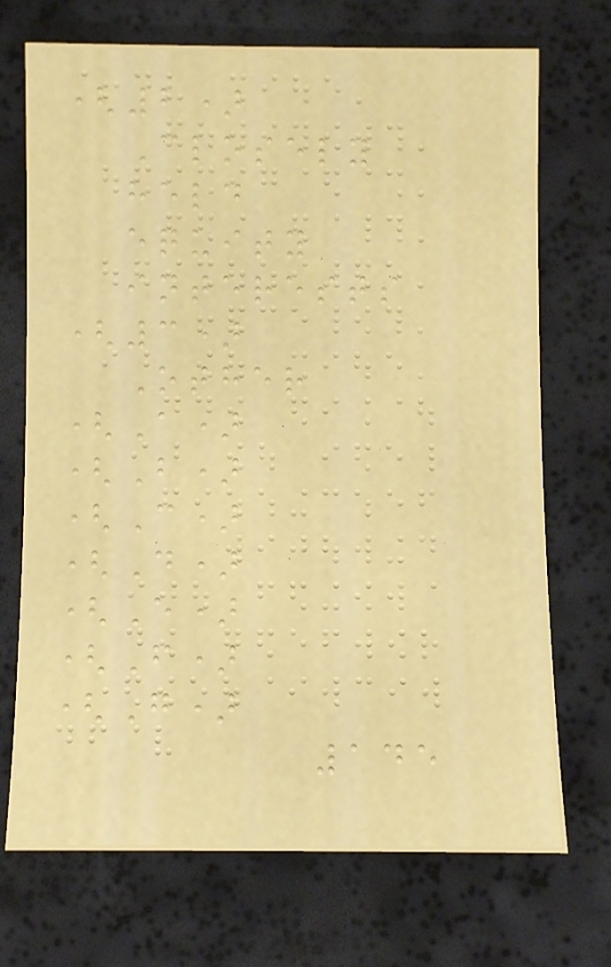(2)
Closely
held
equity
interests
(3)
Other
(A)
(B)
(C)
(D)
(E)
(F)
(G)
145
